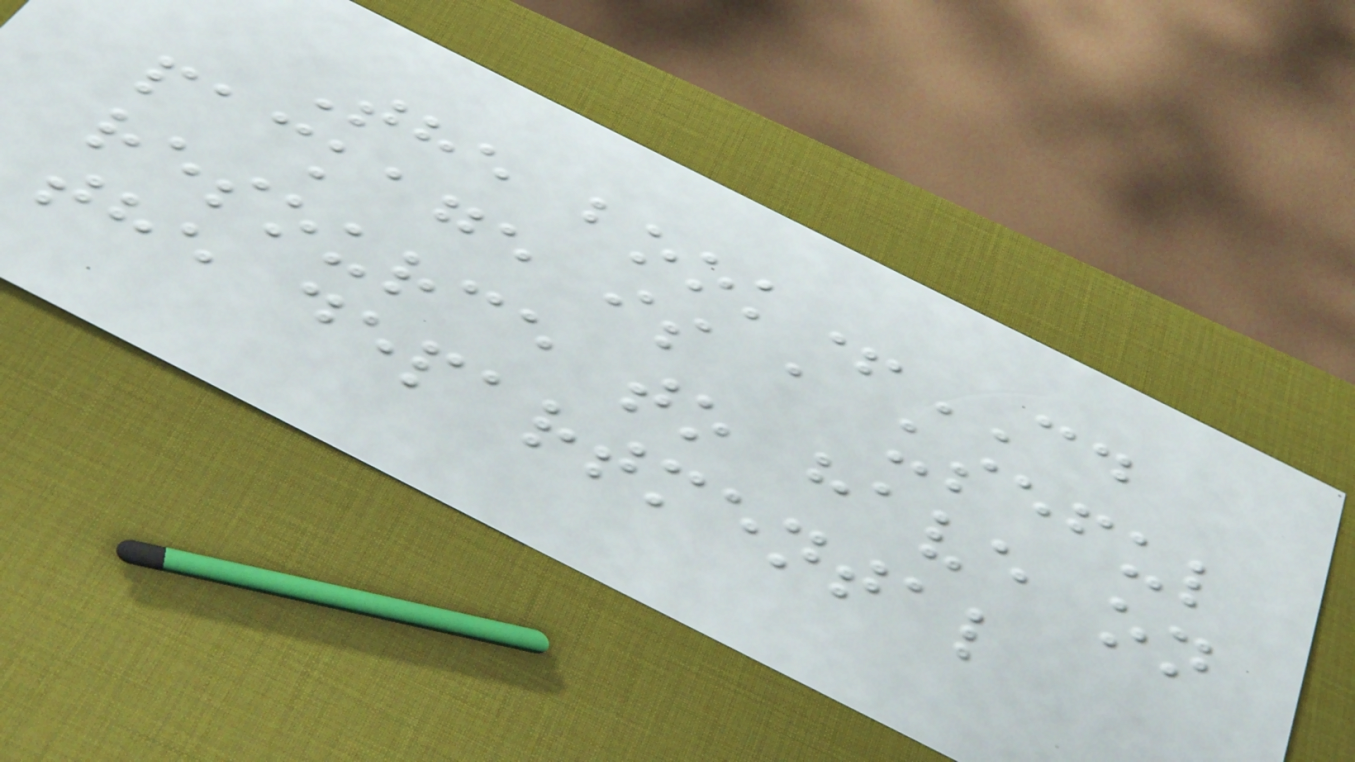The book+CD
package is a useful
resource to have on
the departmental
